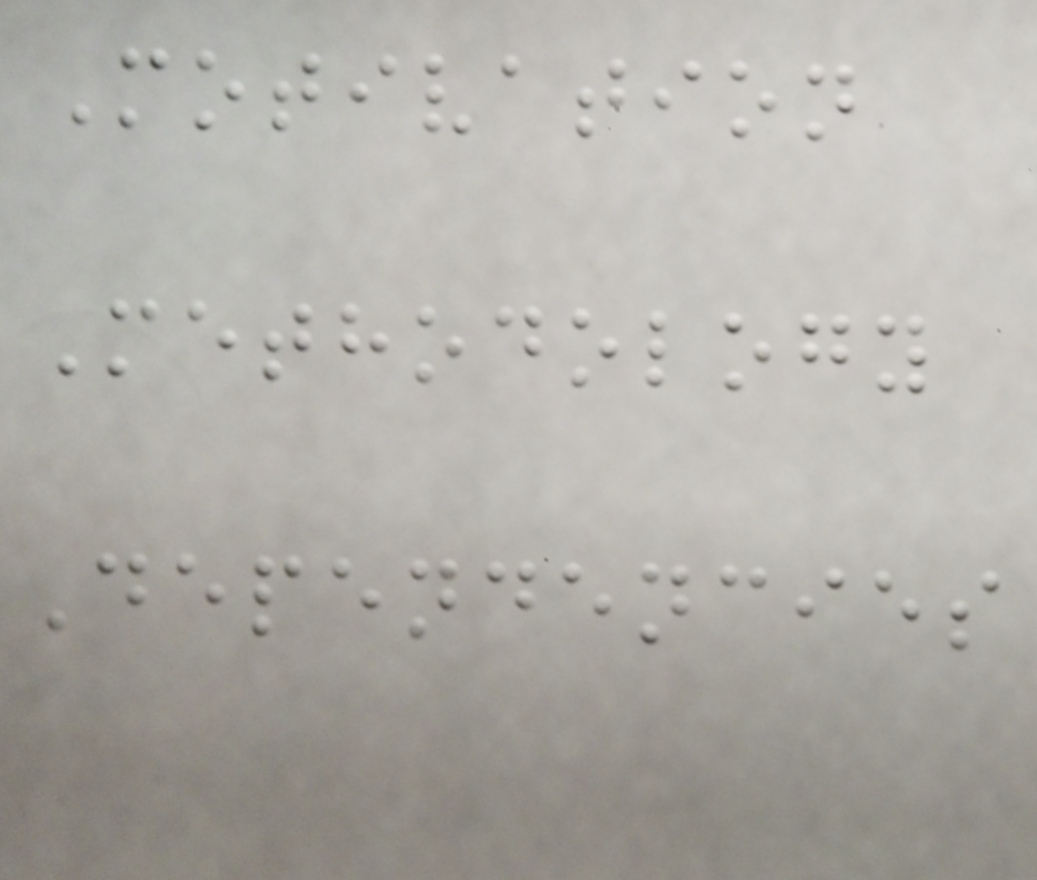Motivation
Methodology
Dependencies
